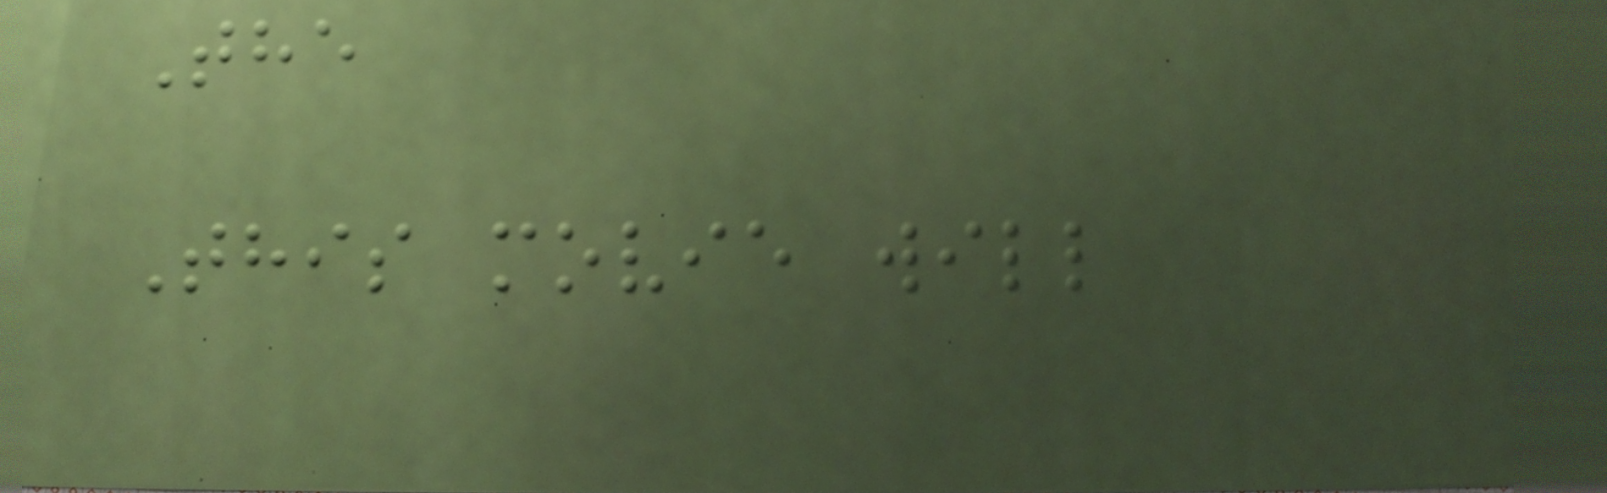The
This movie will
